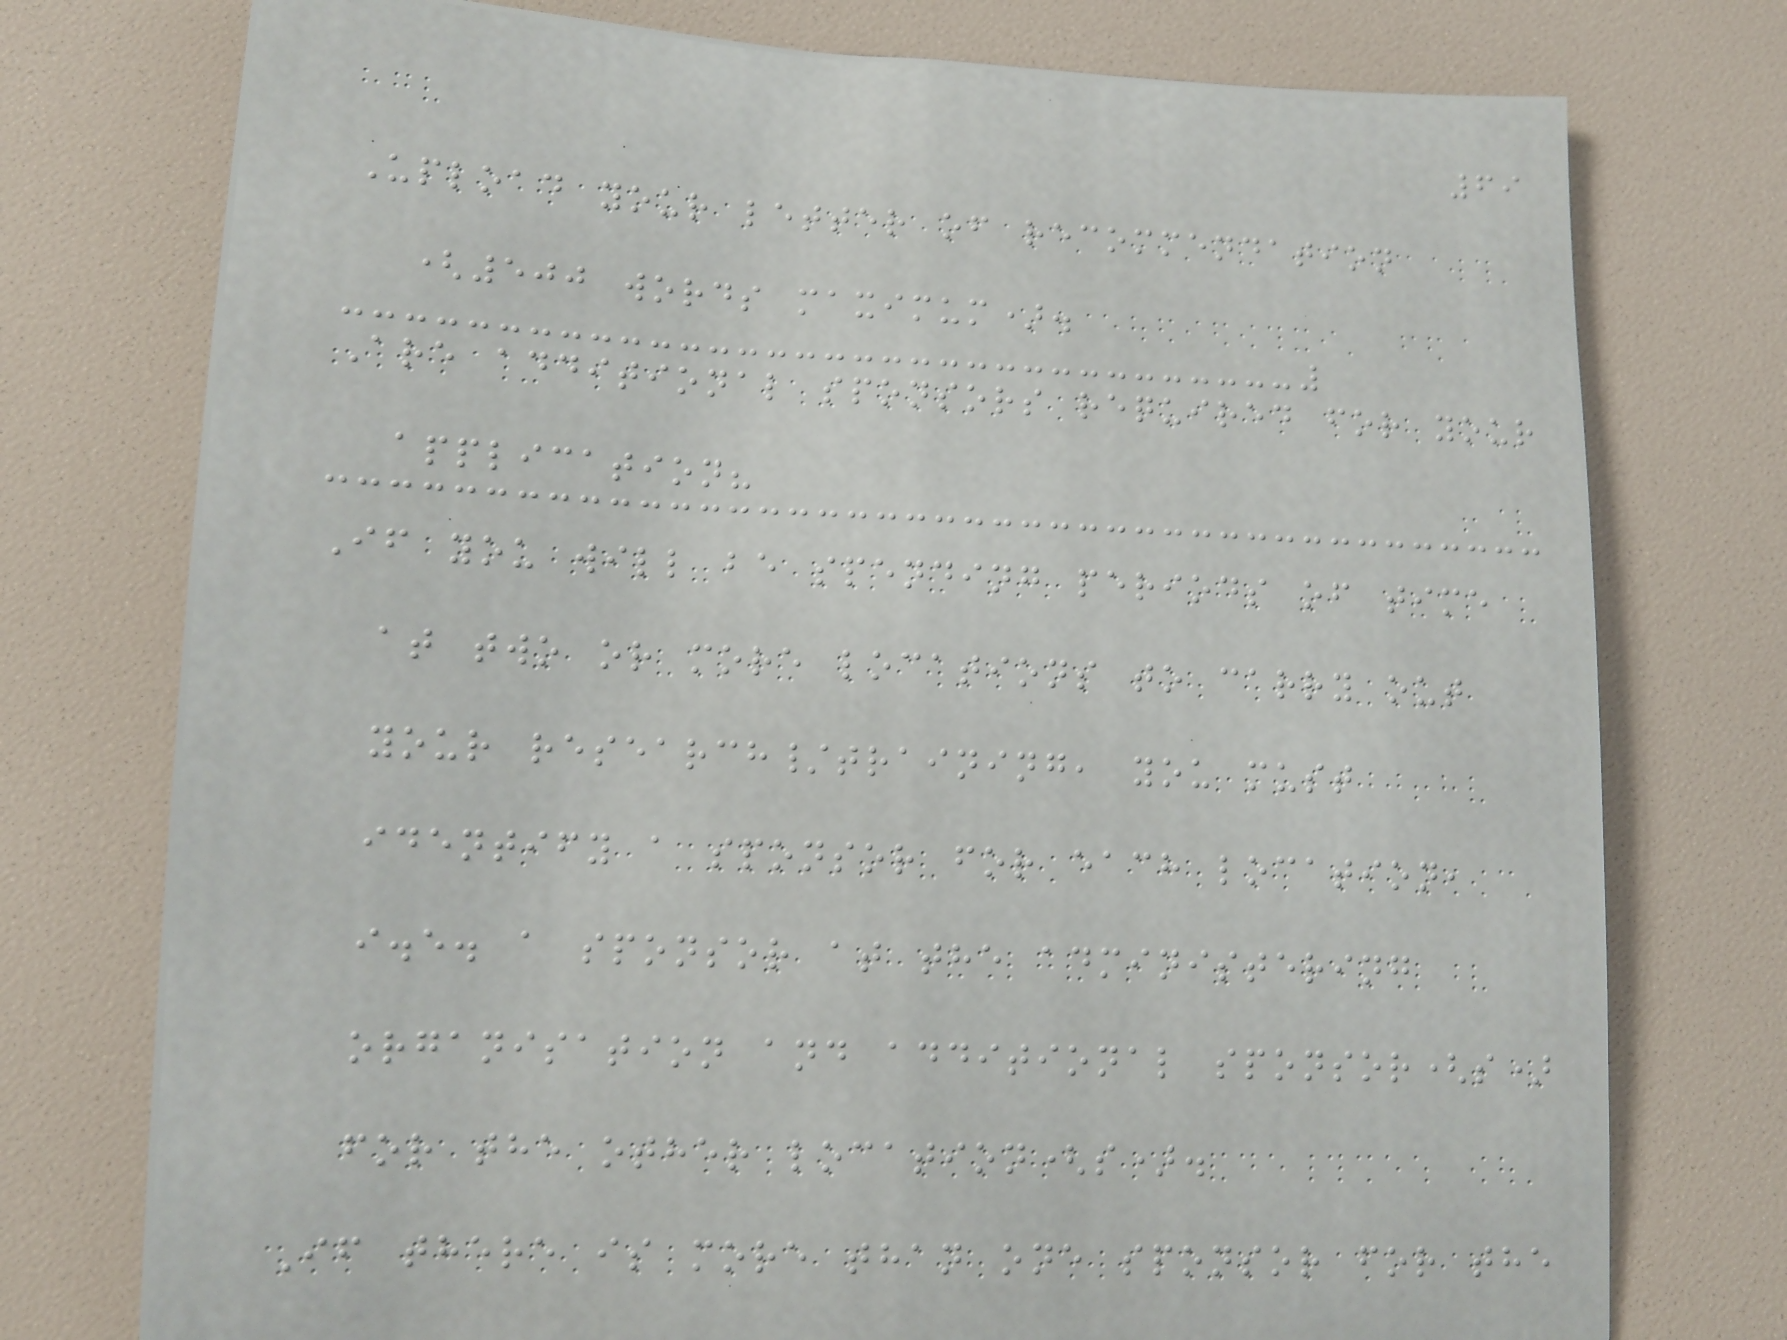69
Upload your letter of recommendation
(500 words maximum).
Are additional sponsors required for your
application?
If you will be spending periods of time
at two or more locations to carry out
your research/training, you must
identify a sponsor for each location,
i.e. a sponsor at the administering
organisation and additional sponsor(s)
for the other location(s).
If there is more than one sponsor for the
